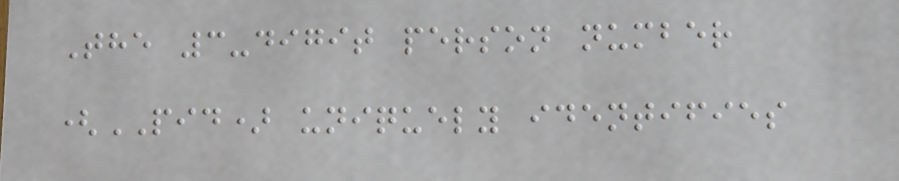The 3-digit person number
(PID) uniquely identifies
